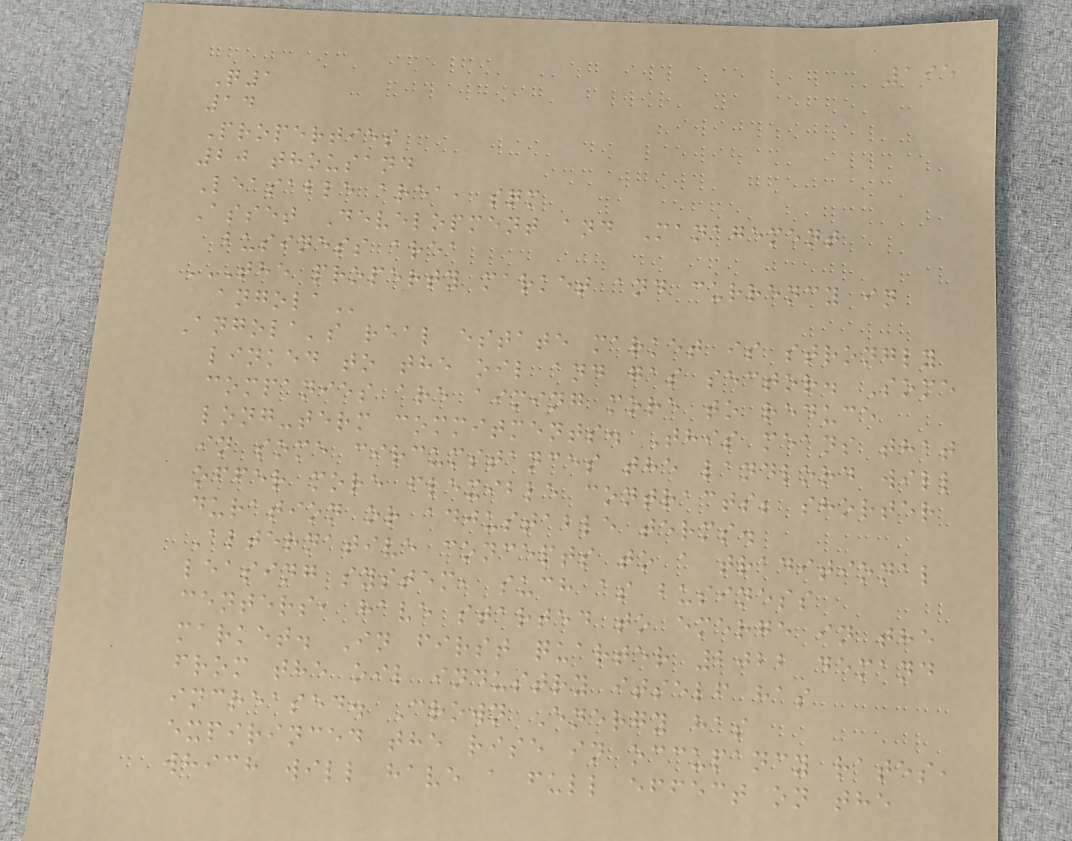195
Q1
14
Properties
20 thousand
Leasable area, sqm
Asset Development and Management
business area
THE PROPERTY MARKET AND CURRENCY IN
ANGOLA
Angola's real estate market is strongly
linked to the oil and gas sector. Some
companies are aiming more to reduce
long-term commitments. This means that
in some circumstances the landlord will
offer more flexible contracts; shorter
duration or adjustable terms.
Alternative concepts to a traditional
leasing system, such as business
centers, have started to emerge in the
market. In first quarter 2022 demand
from the oil industry itself has
increased. Crown Energy has
expirinced the rise in occupancy rates,
which will have a full effect on the
